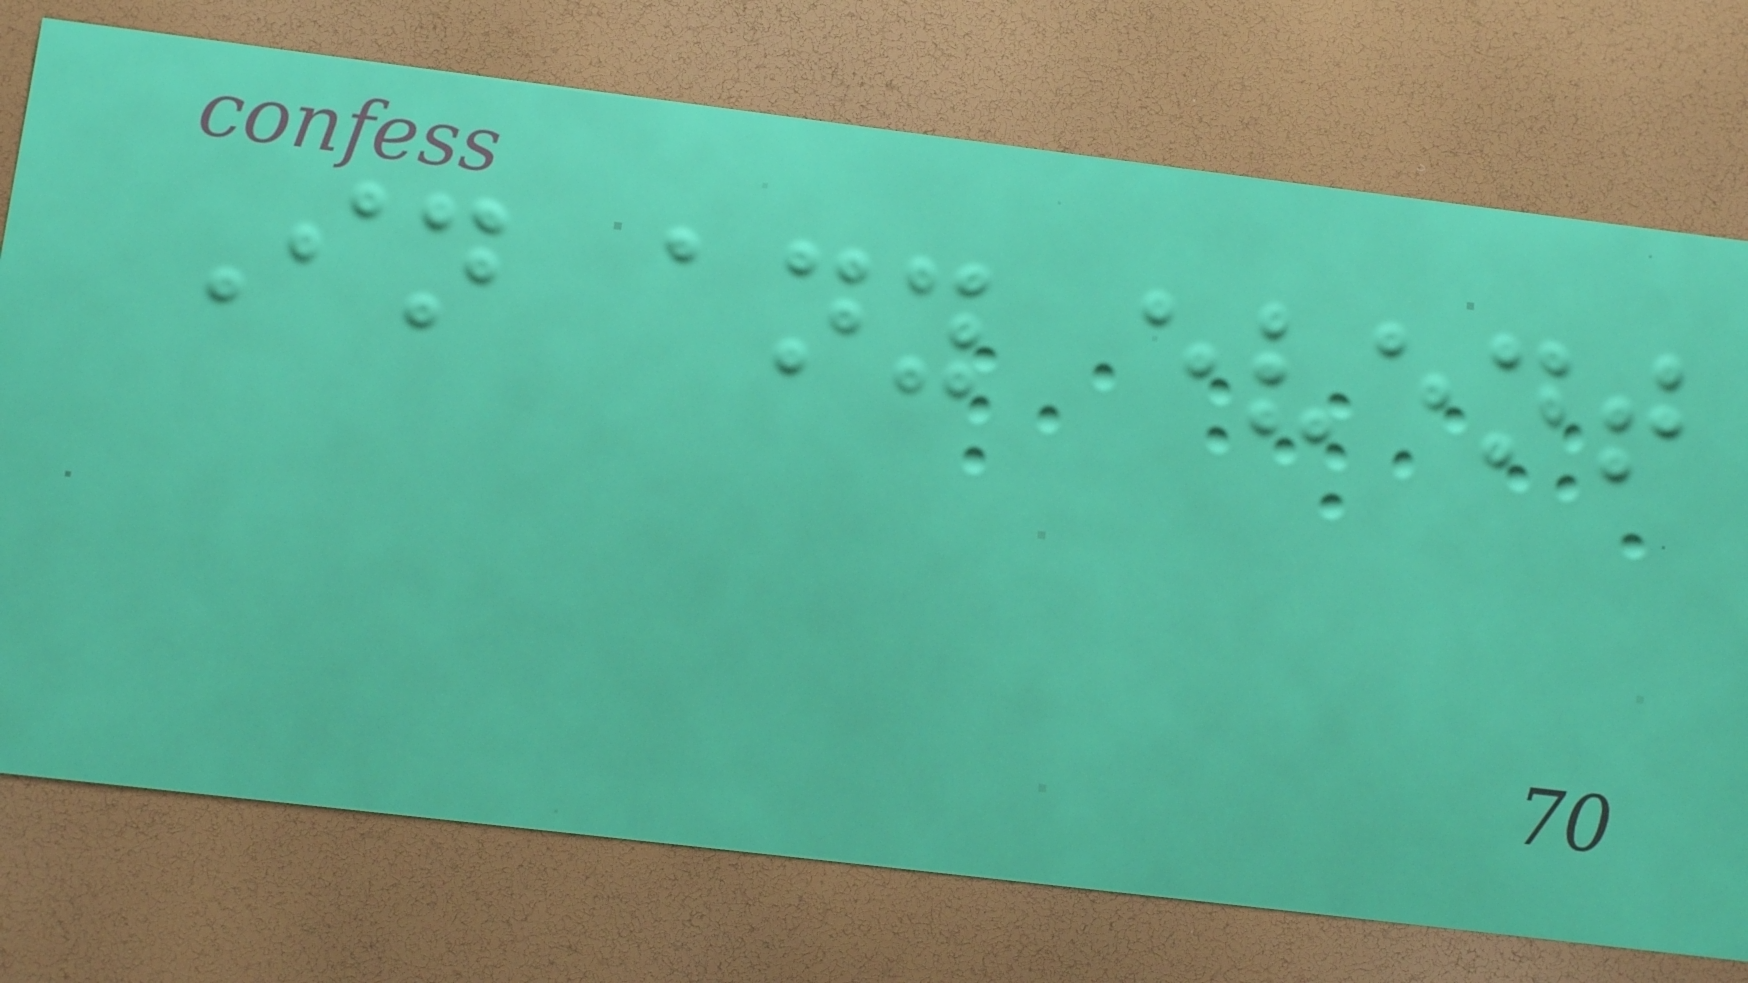In any event
